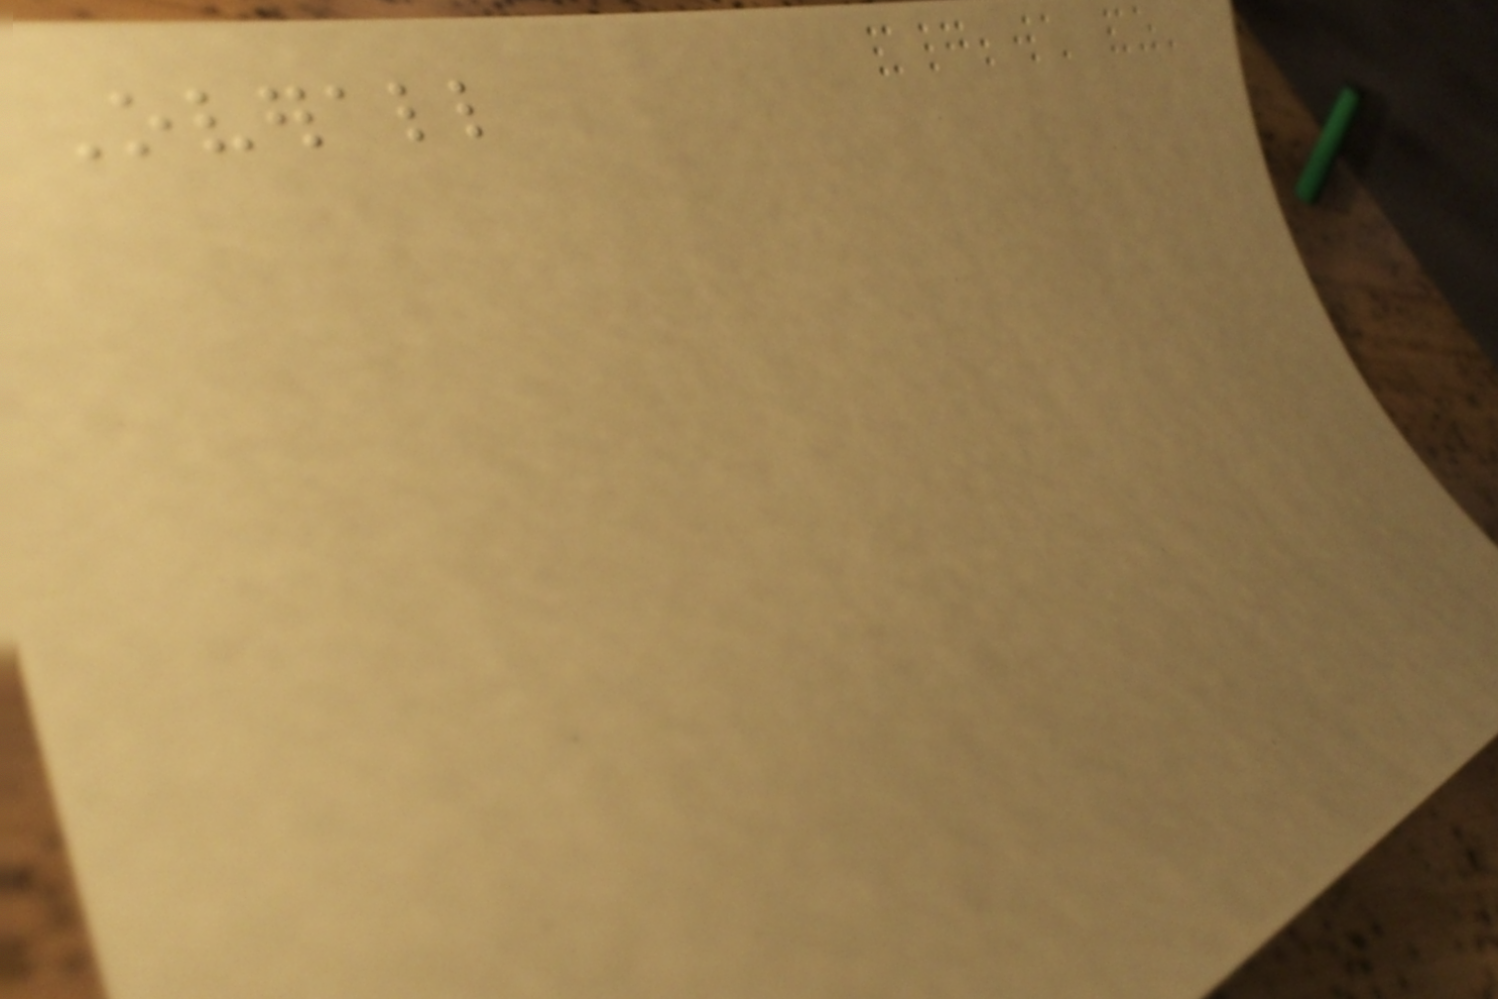Overall
